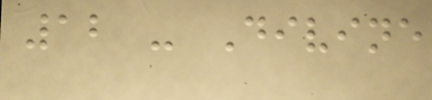12 - Divine
